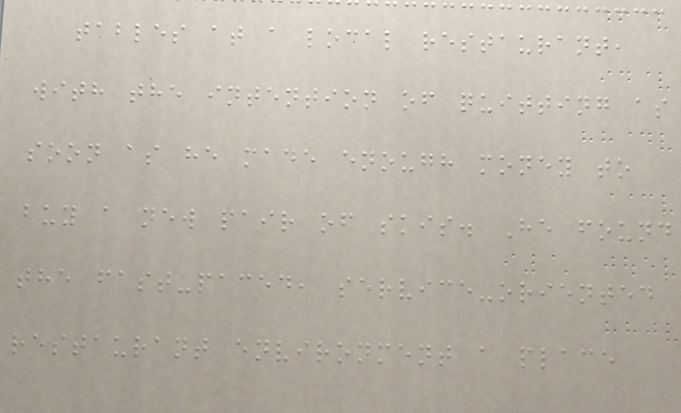tables at a local restaurant,
with the intention of quitting as
soon as he made enough money to
buy a new pair of skis. He found
the fast-paced, service-oriented
restaurant environment a place
